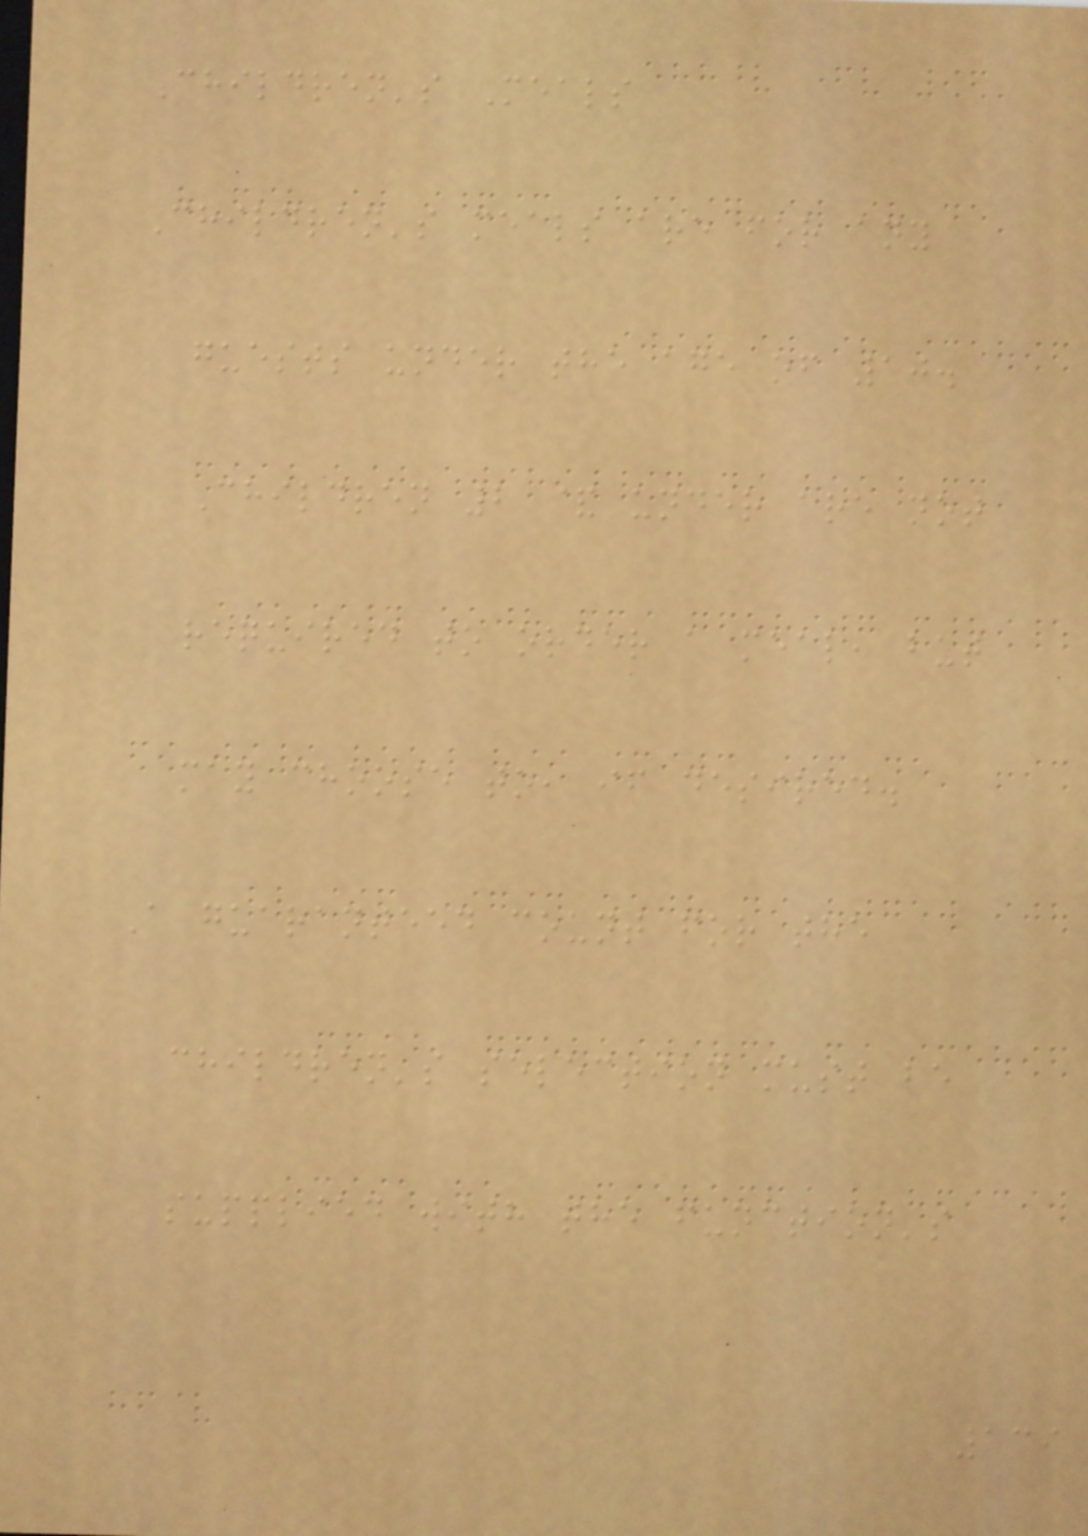Children's Meals
Children's meals are for any
guests under the age of 10.
Children 2 & under are not
required to order a meal, but
may choose to, if desired.
A guaranteed count for the
children's selection must be
supplied with the function's
139
